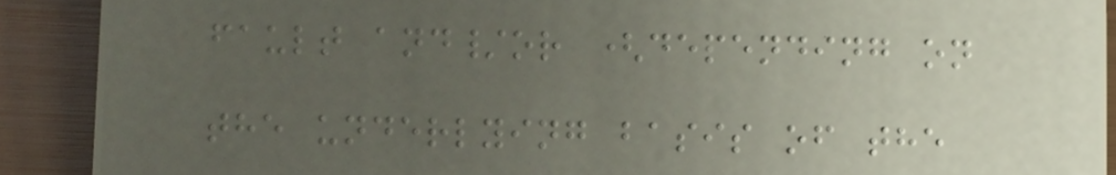fault and/or (depending on
the underlying basis of the
